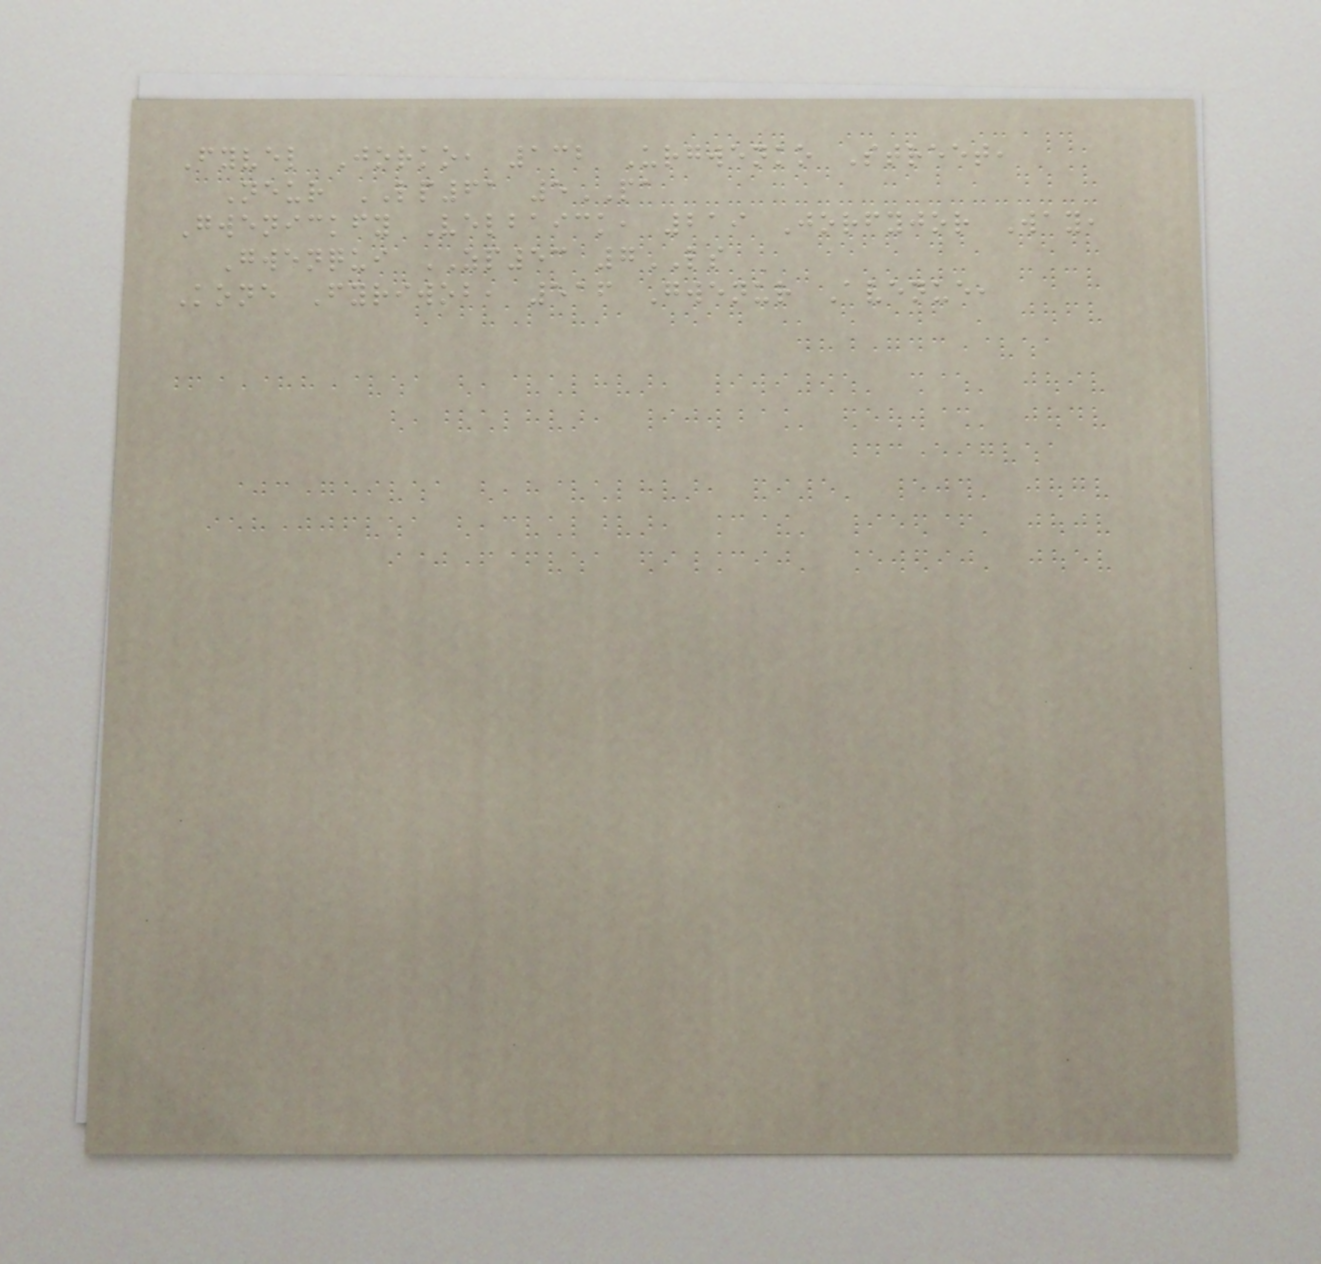Fyvel Jorko, 132 Urgwenko Street,
Neur LP61 5PA
Gwenickfy Velbaick, 219 Jorfyjor Way,
Gwenqui ZP53 7LS
Kone Fyriwob, 516 Gwenur Avenue,
